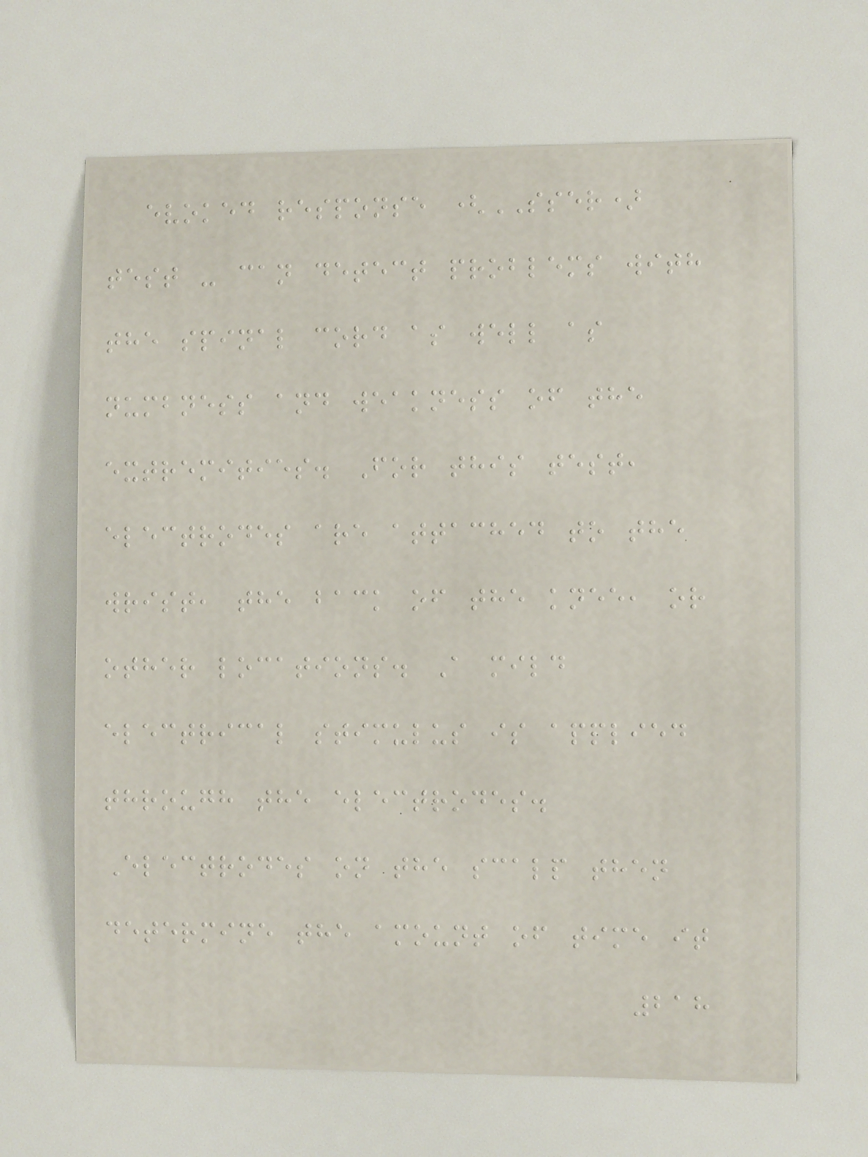evoked response (SSER)
test - can detect problems with
the spinal cord as well as
numbness and weakness of the
extremities. For this test,
electrodes are attached to the
wrist, the back of the knee, or
other locations. A mild
electrical stimulus is applied
through the electrodes.
Electrodes on the scalp then
determine the amount of time it
218
